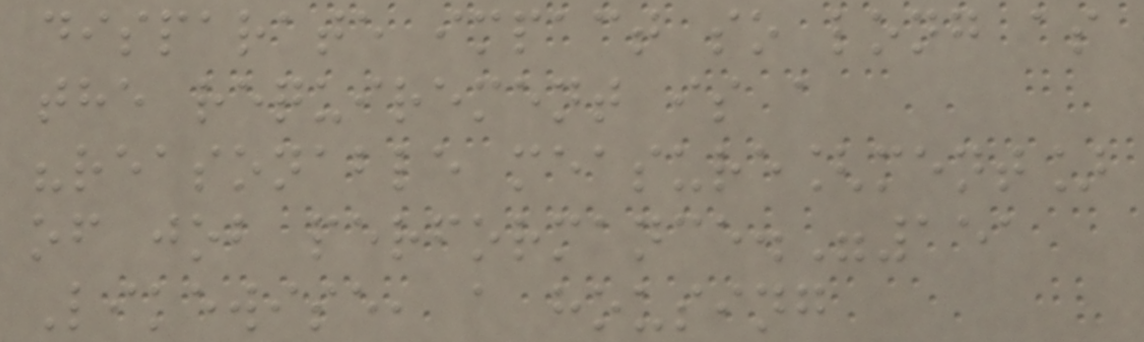disparate impact so long as
the requirement is a
"reasonable measure[ment]
of job performance."151
Likewise, a housing
